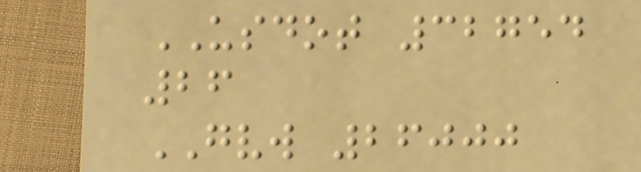USDOT 32754
26
GVW 26000
